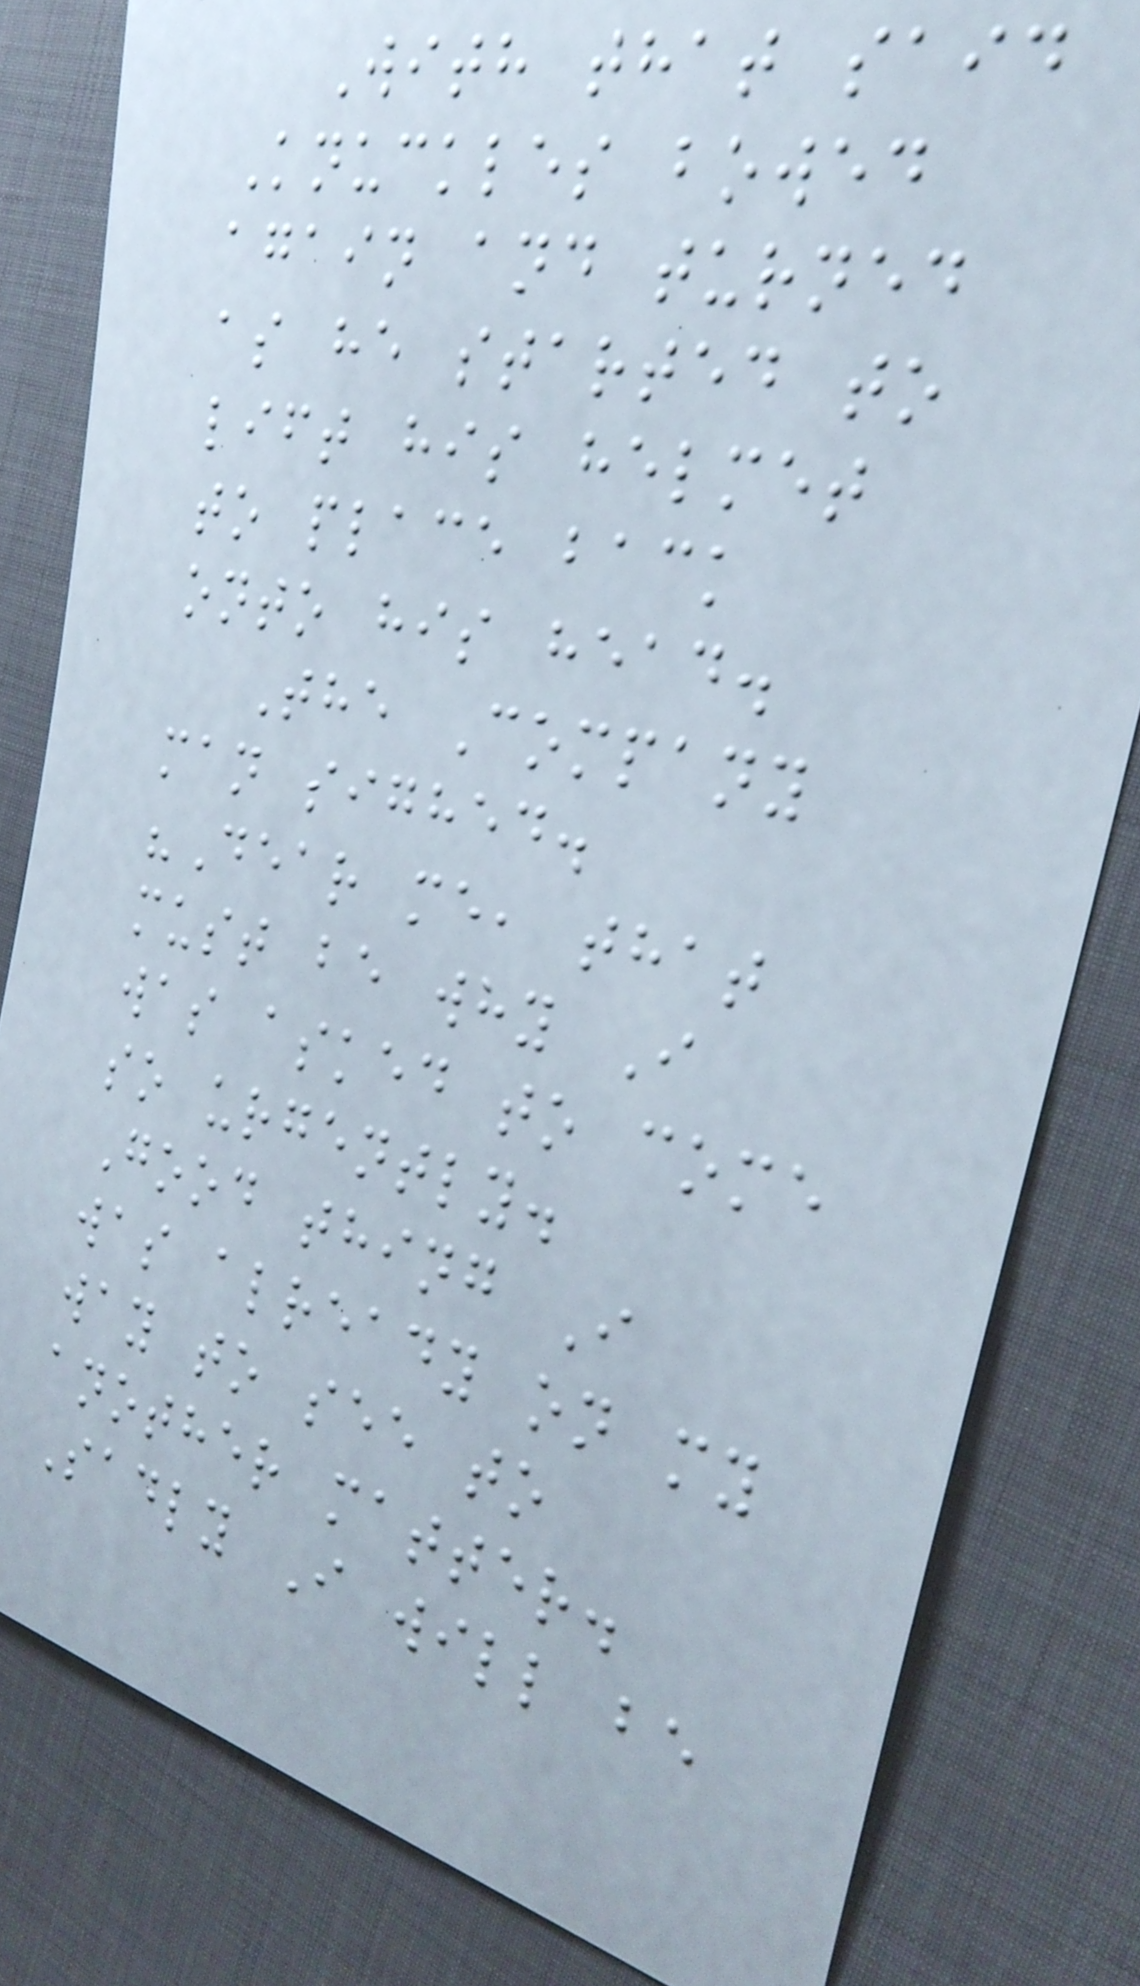With that said
Knuckles bowed
again and turned
as he started to
lift his helmet
to place back
onto his head.
The Company
man sighed.
"Dear me, that
must be why I
was asked to come
so urgently.
Good thing I
was already on my
way to see to
another matter.
Sadly I will be
